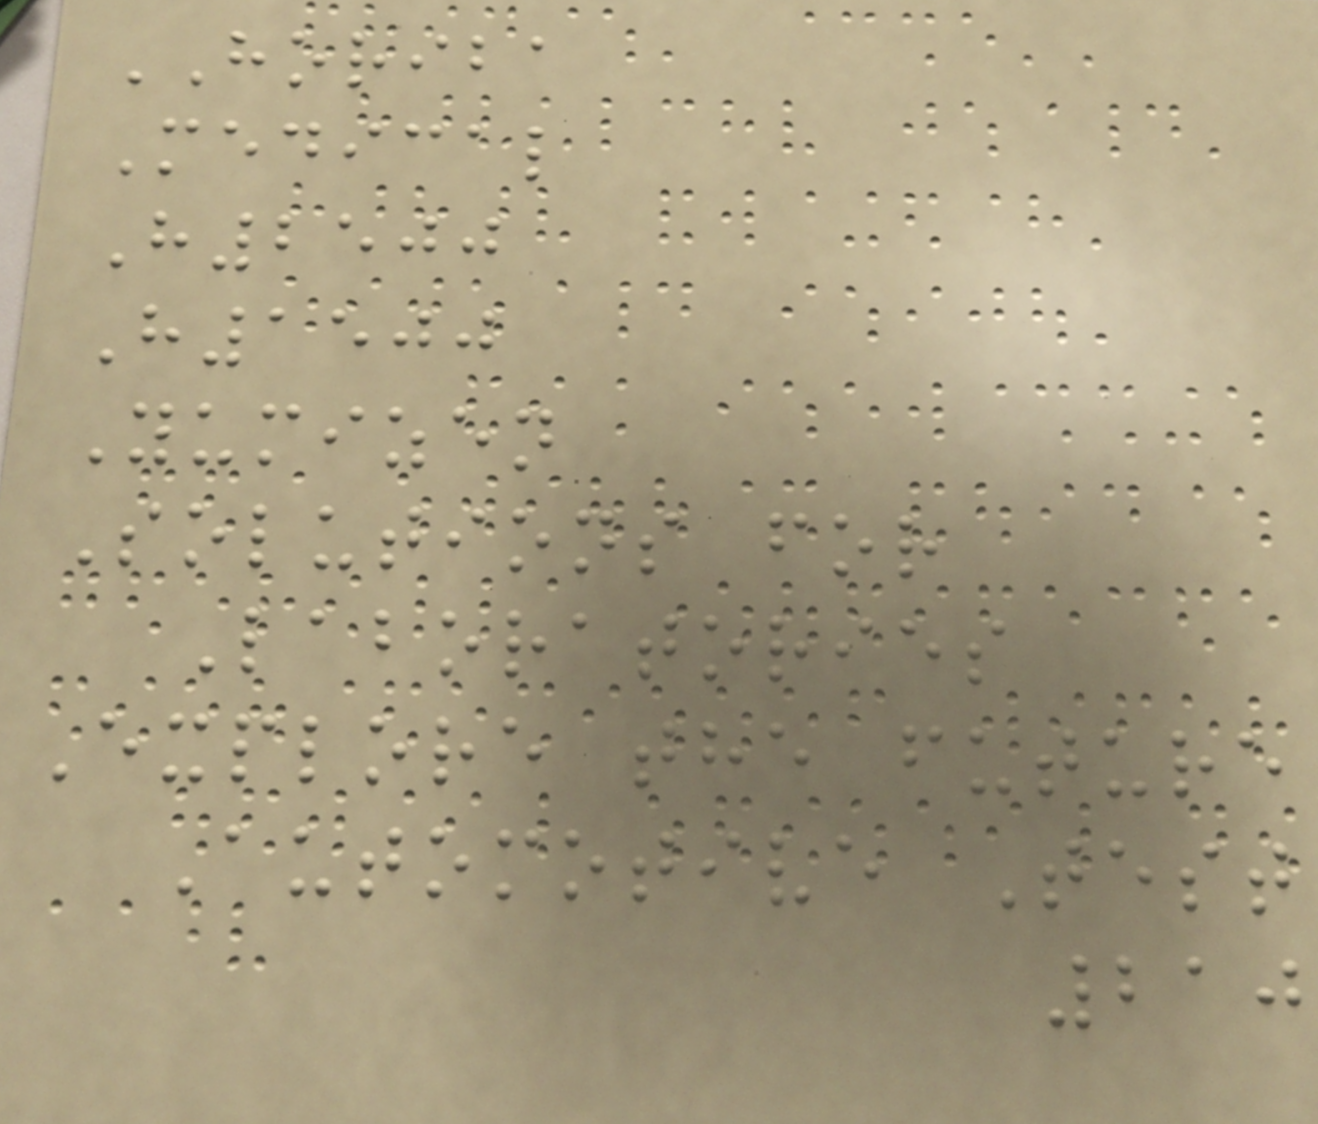HORIBA
Medical
H2500
H1500
Yumizen
Solutions for
Laboratories
Explore the future
Automotive Test
210
